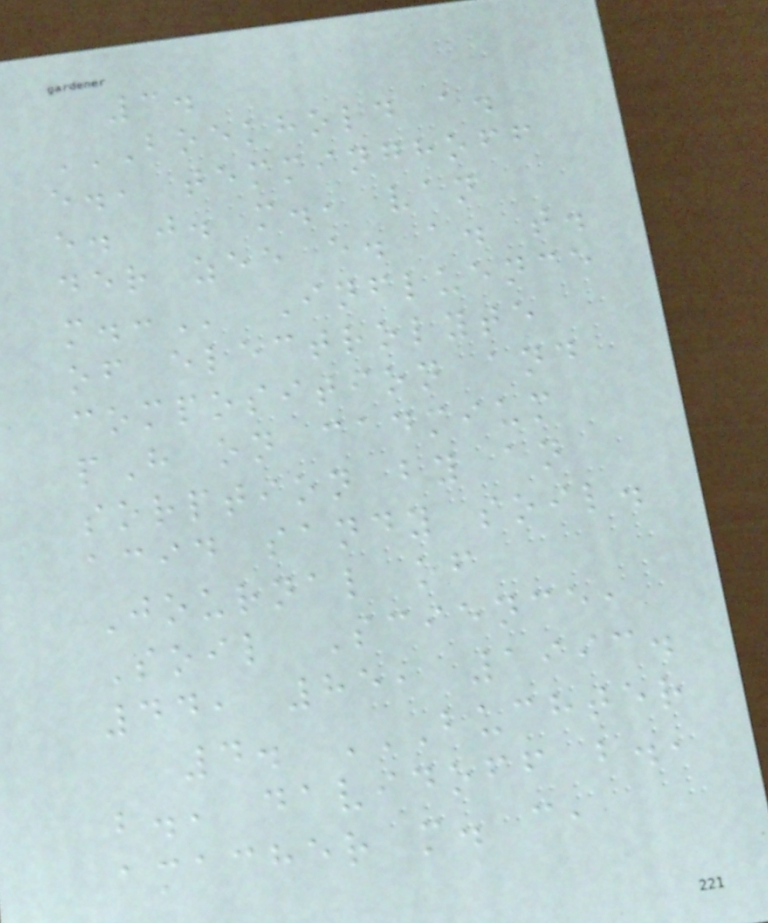3.
BOEKHOLD A.
E., TEMMINGHOFF
E. J. M., VAN
DER ZEE E. A. T.
M.: Influence
of electrolyte
composition and
pH on cadmium
sorption by an
acid sandy soil.
Journal of
Soil Science,
44, 85, 1993.
4. BUCHTER
B., DAVIDOFF B.,
AMACHER M. C,
